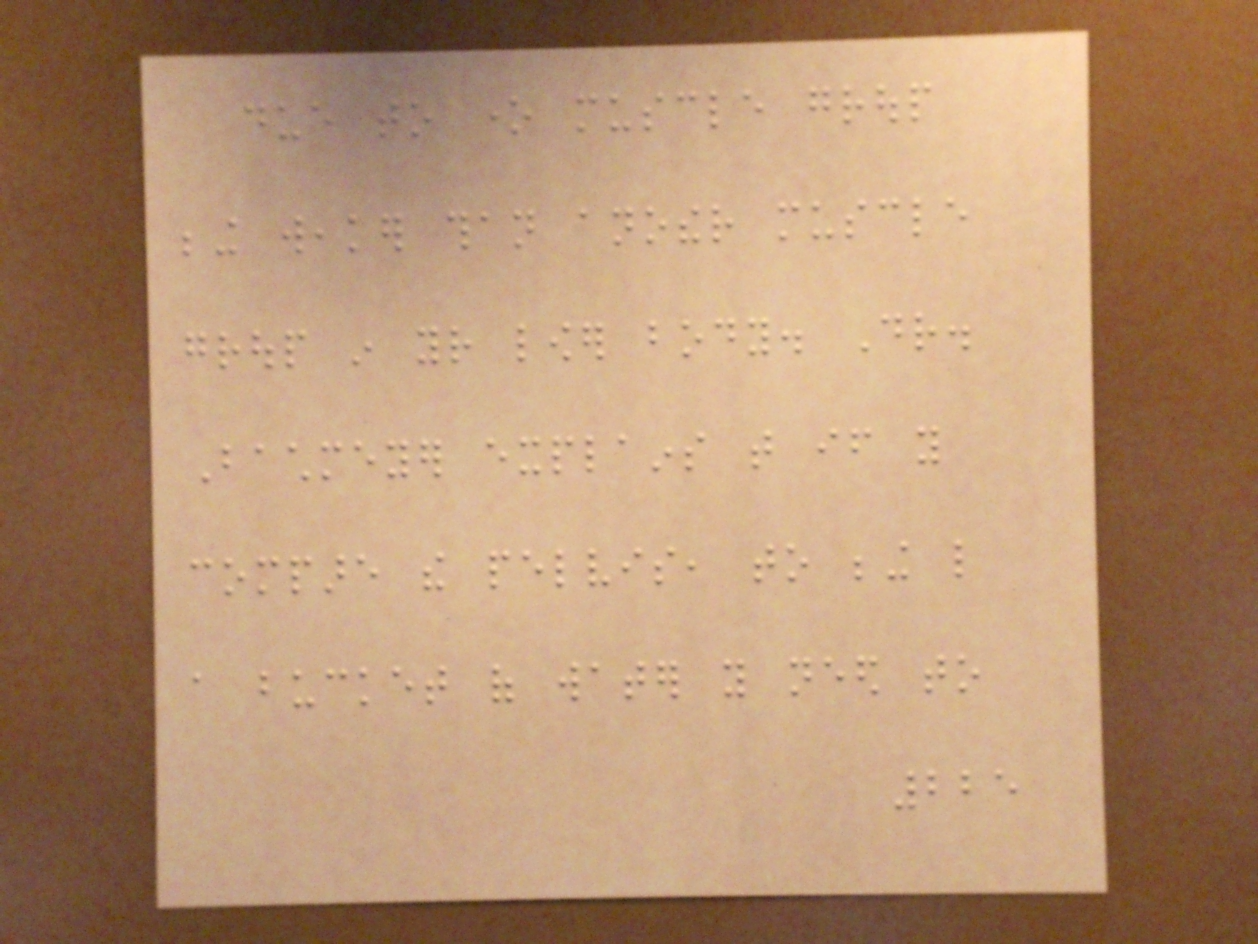due to one muscle group
being weaker than another muscle
group in your lower body. Dr.
Bachmeyer explains that if you
compare the pelvis, to being like
a bucket of water you need to
225
